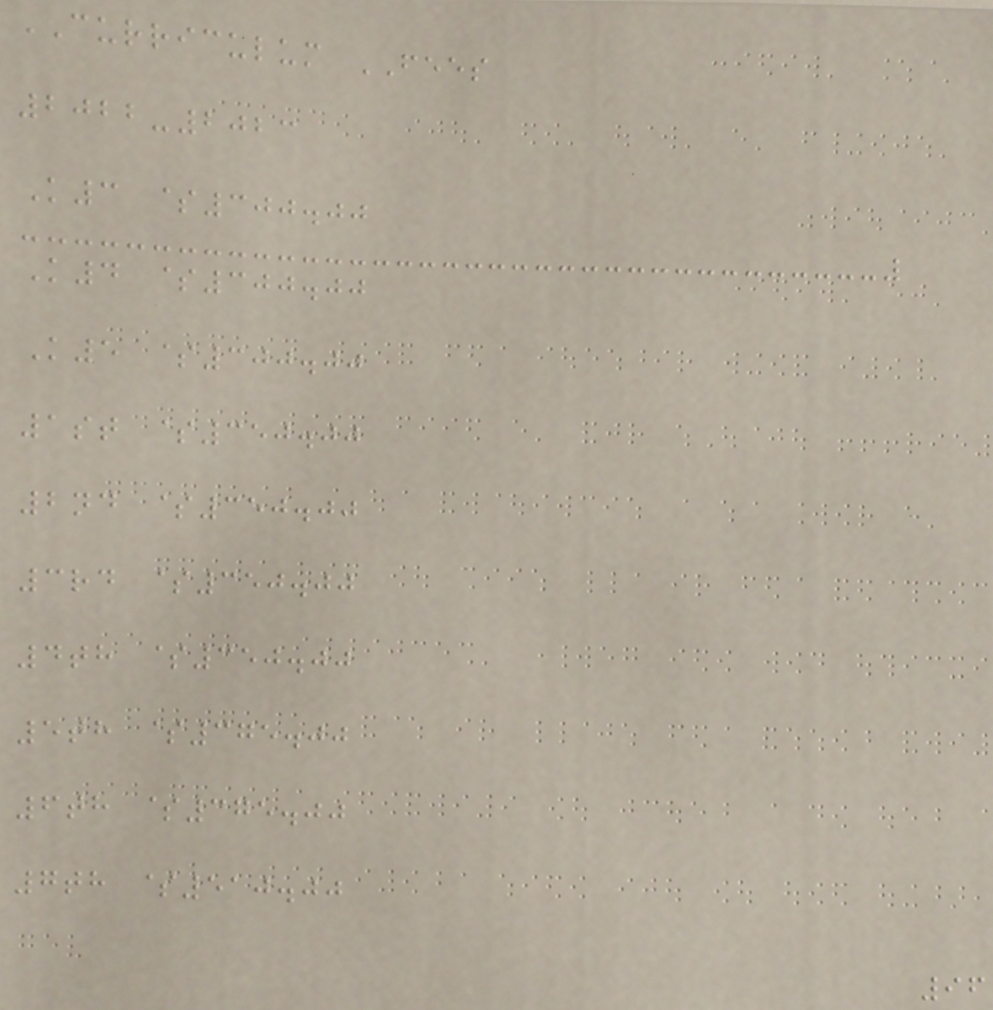CURRICULUM FEES
2022-2023
K3 $300.00
K4 $300.00
K5 $300.00
1st $350.00
2nd $350.00
3rd $350.00
4th $350.00
5th $375.00
6th $375.00
7th $510.00
96
